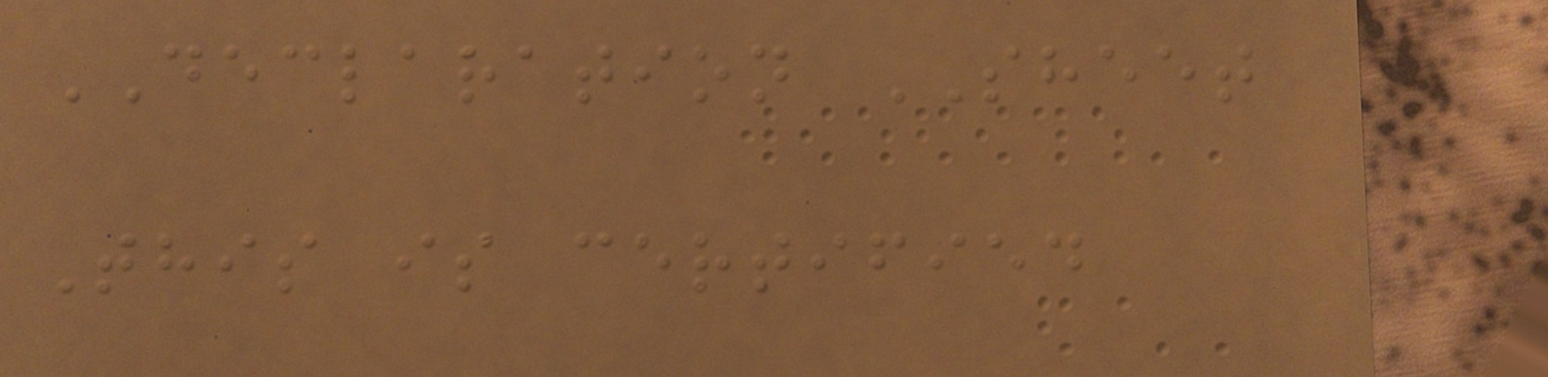DECLARATION SHEET
This is certified
